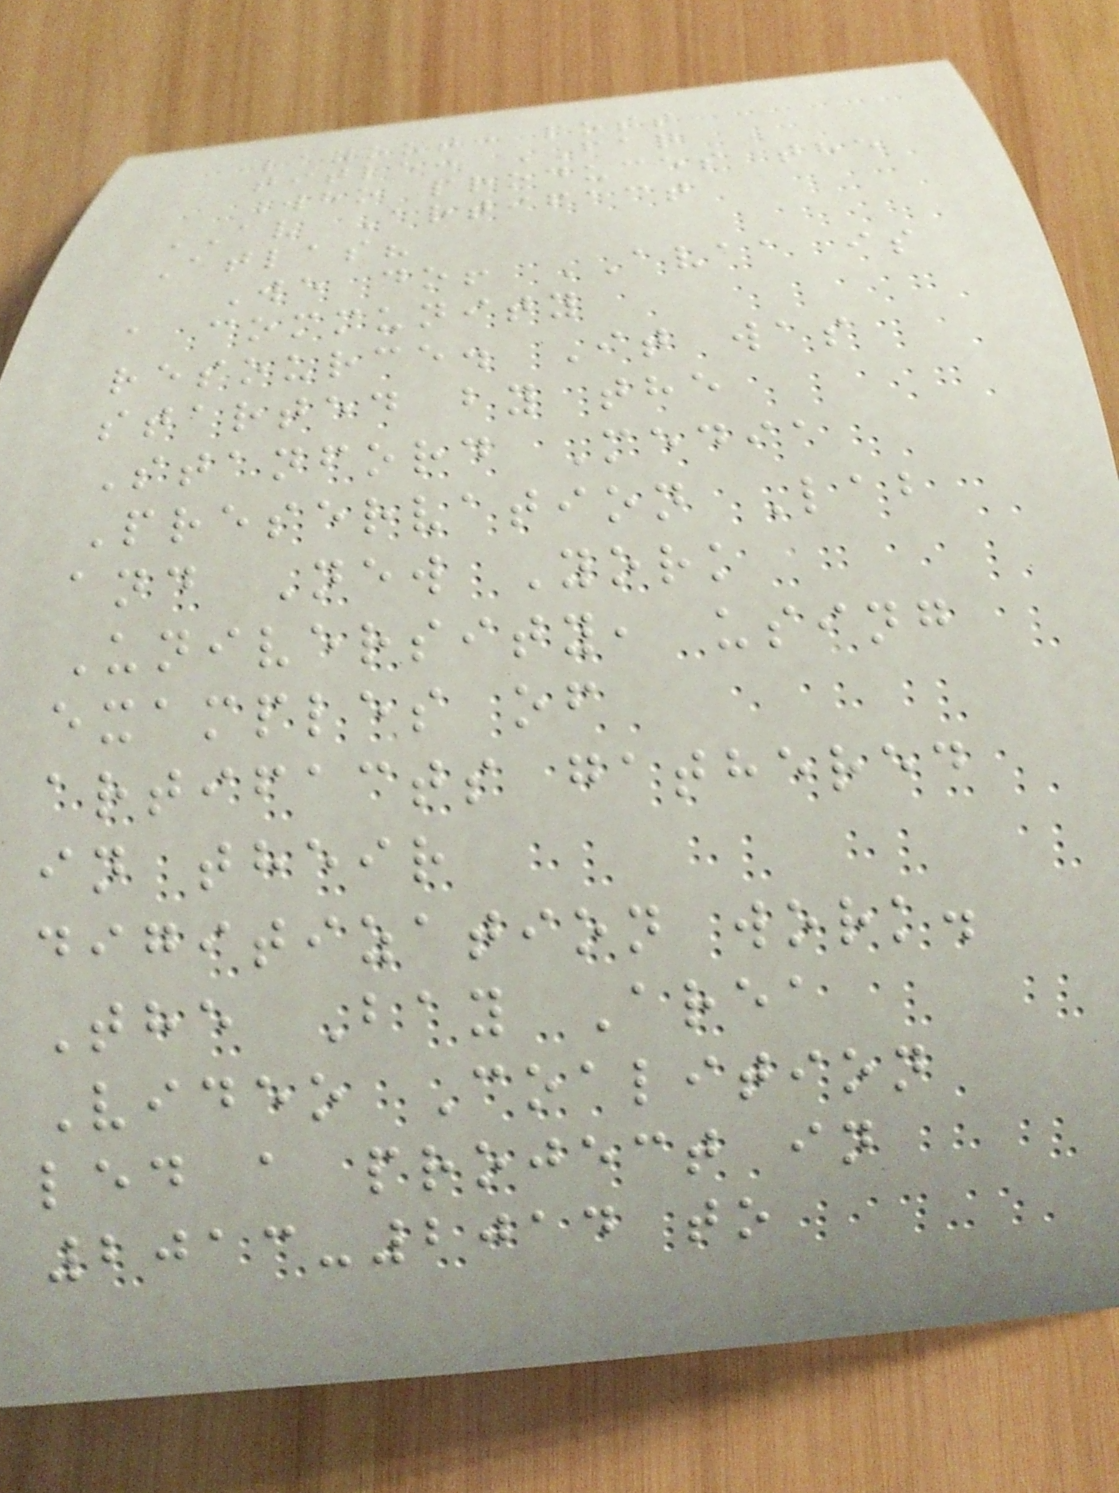layout: post
title: FAQ
Who produces the
AV Artifact
Atlas?
We do! AVAA is
a community
resource. It was
started by the
Stanford Media
Preservation Lab
and New York
University, using
examples of
artifacts gathered
in their
digitization work.
The Bay Area
Video Coalition
led a project in
2013-2014 to
